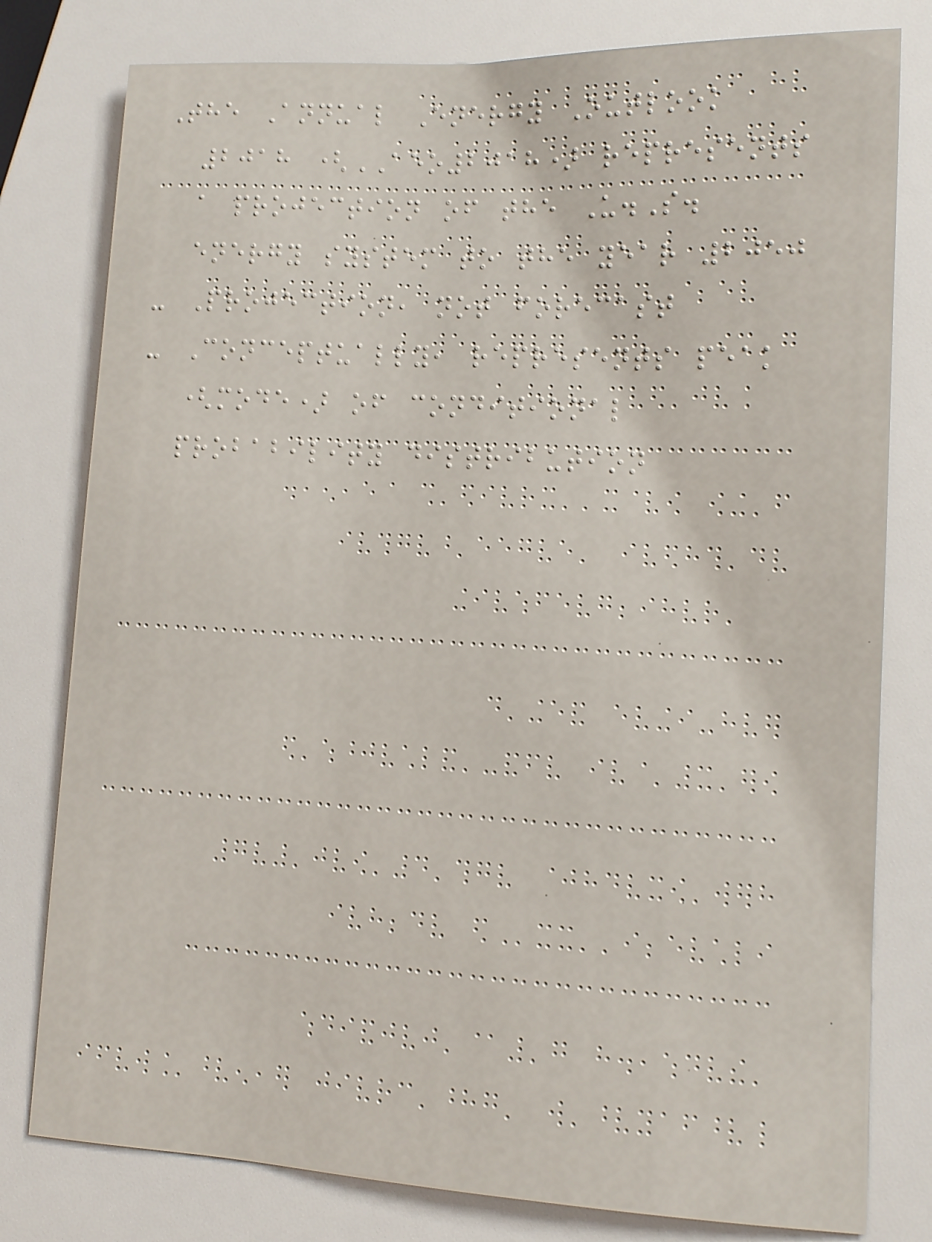The Annual Energy Outlook
2018 (AEO2018) represents
a projection of the U.S.
energy system to the year 2050
- Projection, not forecast
- Conceptually, represents peak
(mode) of conditional
probability distribution
